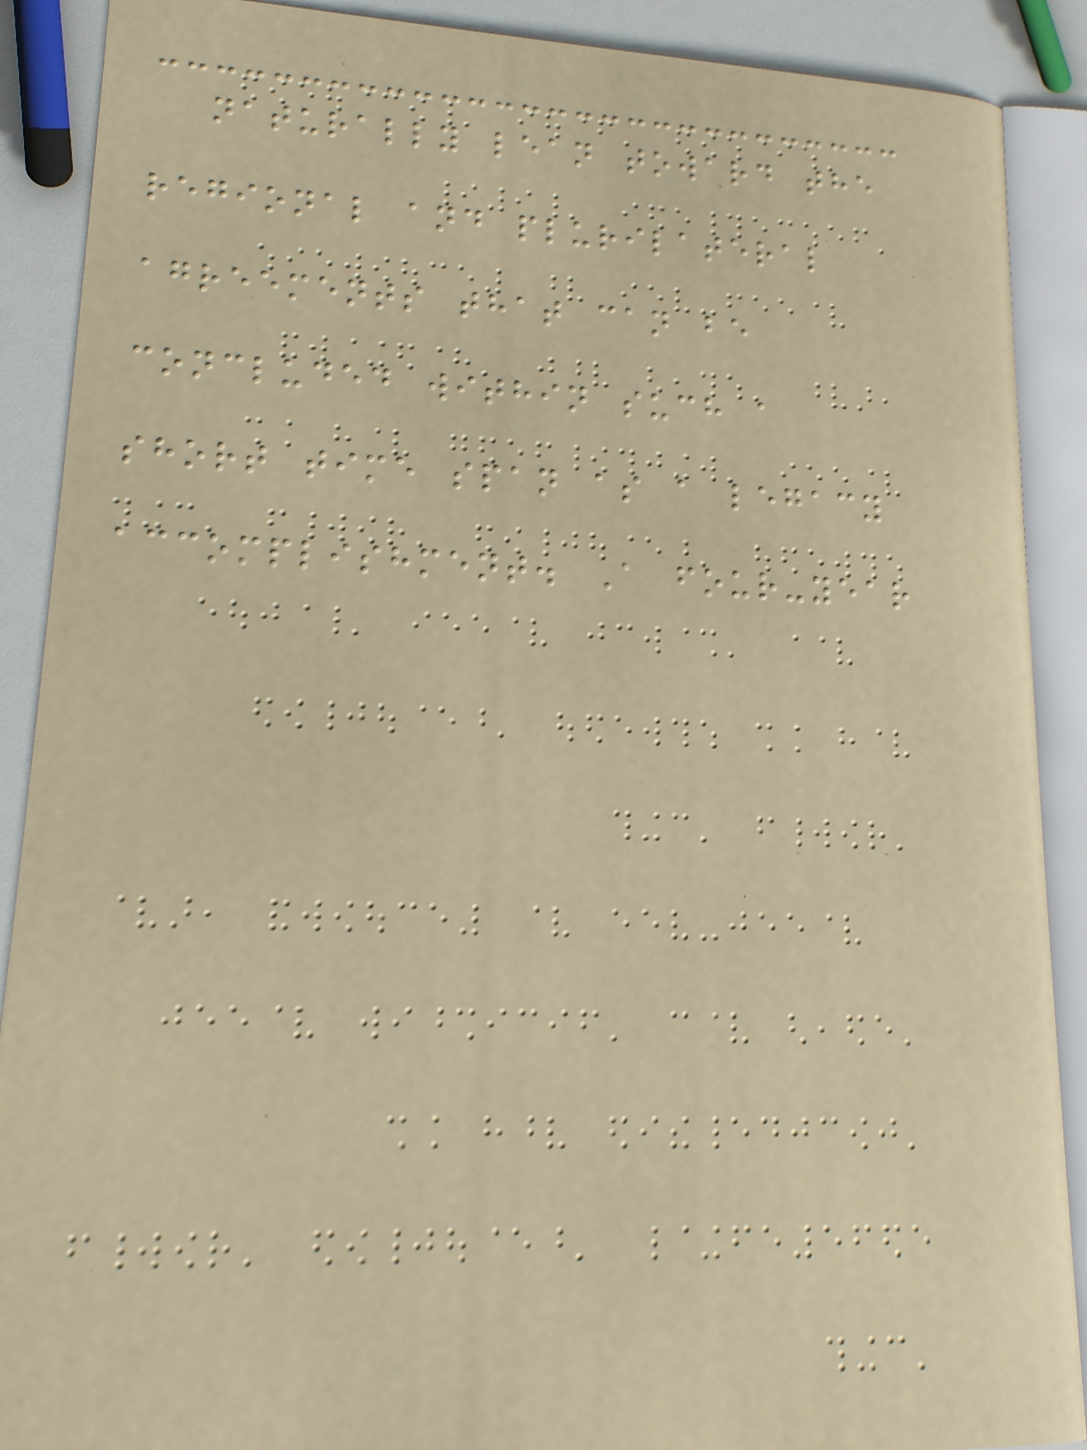naturally lean toward the
regional and plurilateral
agreements that can be
concluded within such a
short time span as a legacy
accomplishment. A four-year
